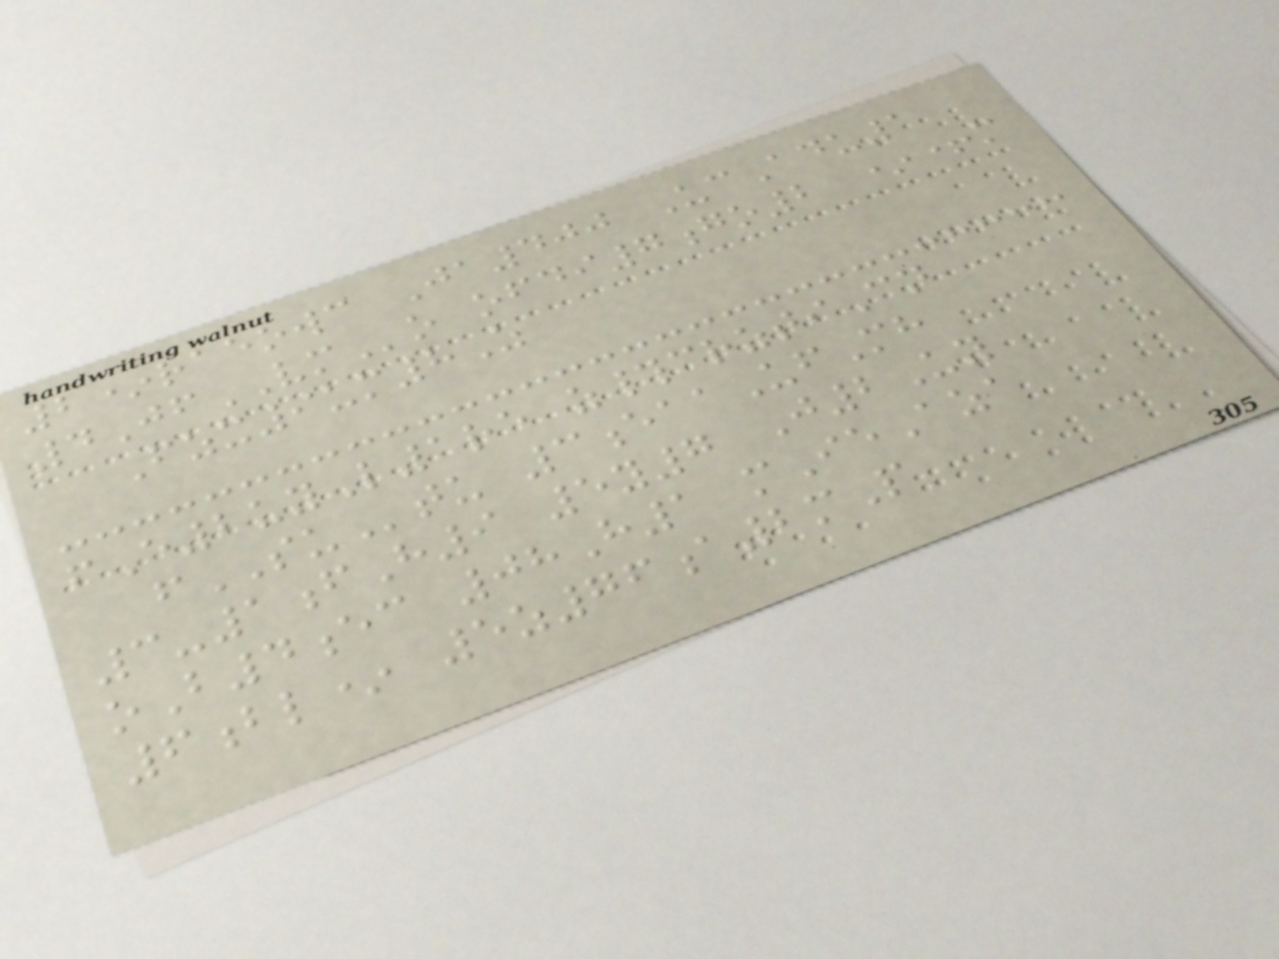2*raeowc Ja400 UcAdu1
4JfVMo ofdi7go2 *+m
Fzx9um8Z
fE2uyL1re z#crztiCn
fSUtu 3eaaUfMh
3-1fH9 5y7 J2Uy
oB4ec 08H1 mIeAza
6bl* 5z76a2mP
